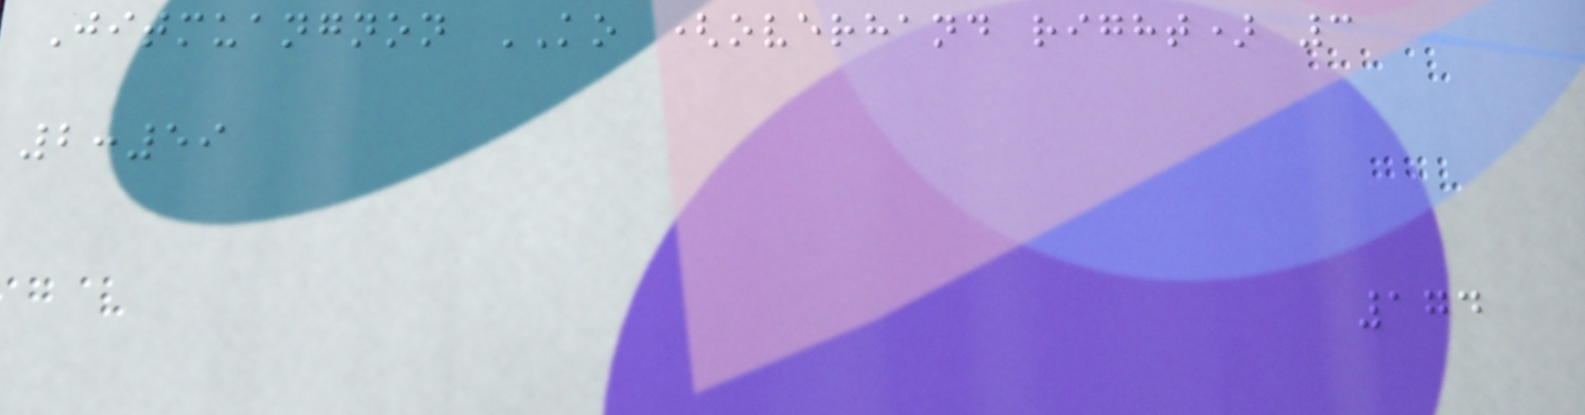Jitmuangnon KO (overhand right) 3
2:59
174
